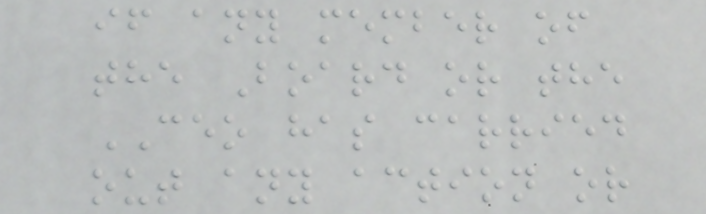if any member of
the Board or the
CEO has carried
out any action or
